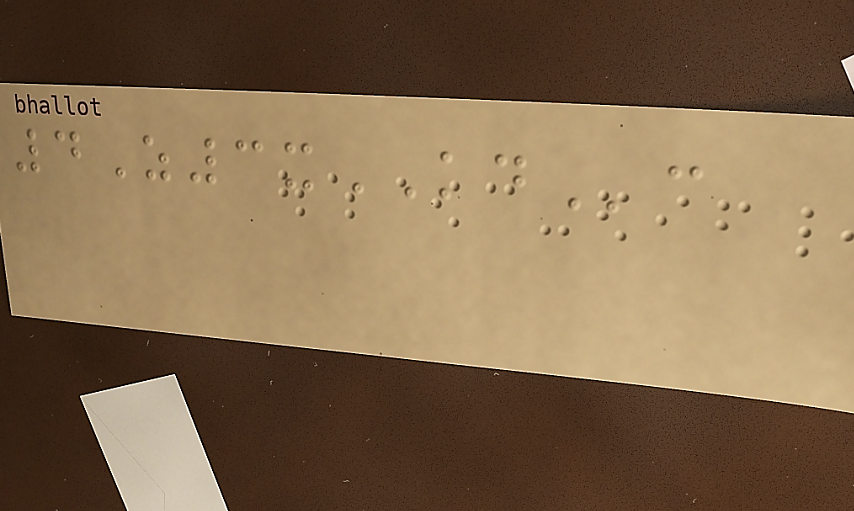4Z3xKDc
